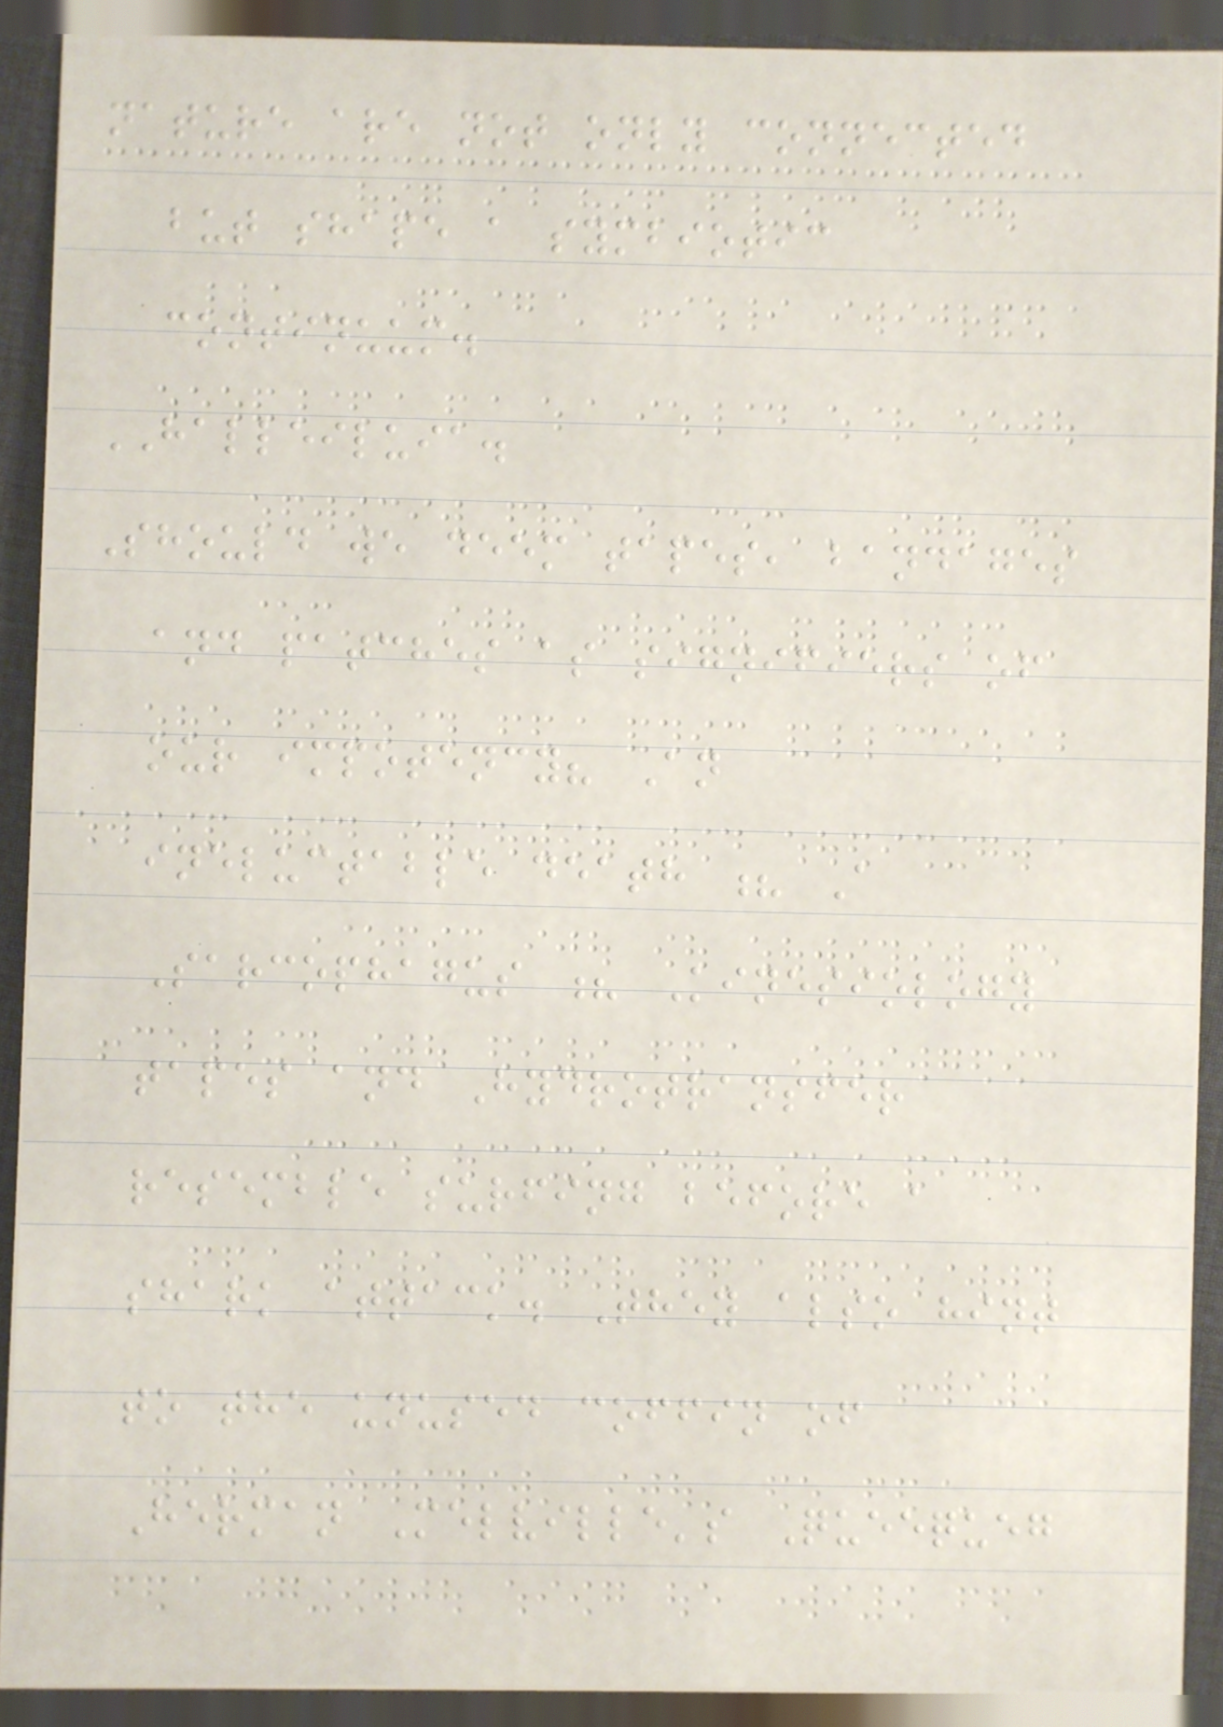nature are not only connected
but shape a symbiotic
continuum.
HALLEILUIA.
Should we deem tapes, bandages
and patches as signifiers of
our impotency? An
ineluctable death ? A
Sarcophagus ? Kinesiology
tapes and Hydrotransfer
resemble surfing before a
shark attack. They also hint
to the unused coffin of
Herman Melville's Queequeg
